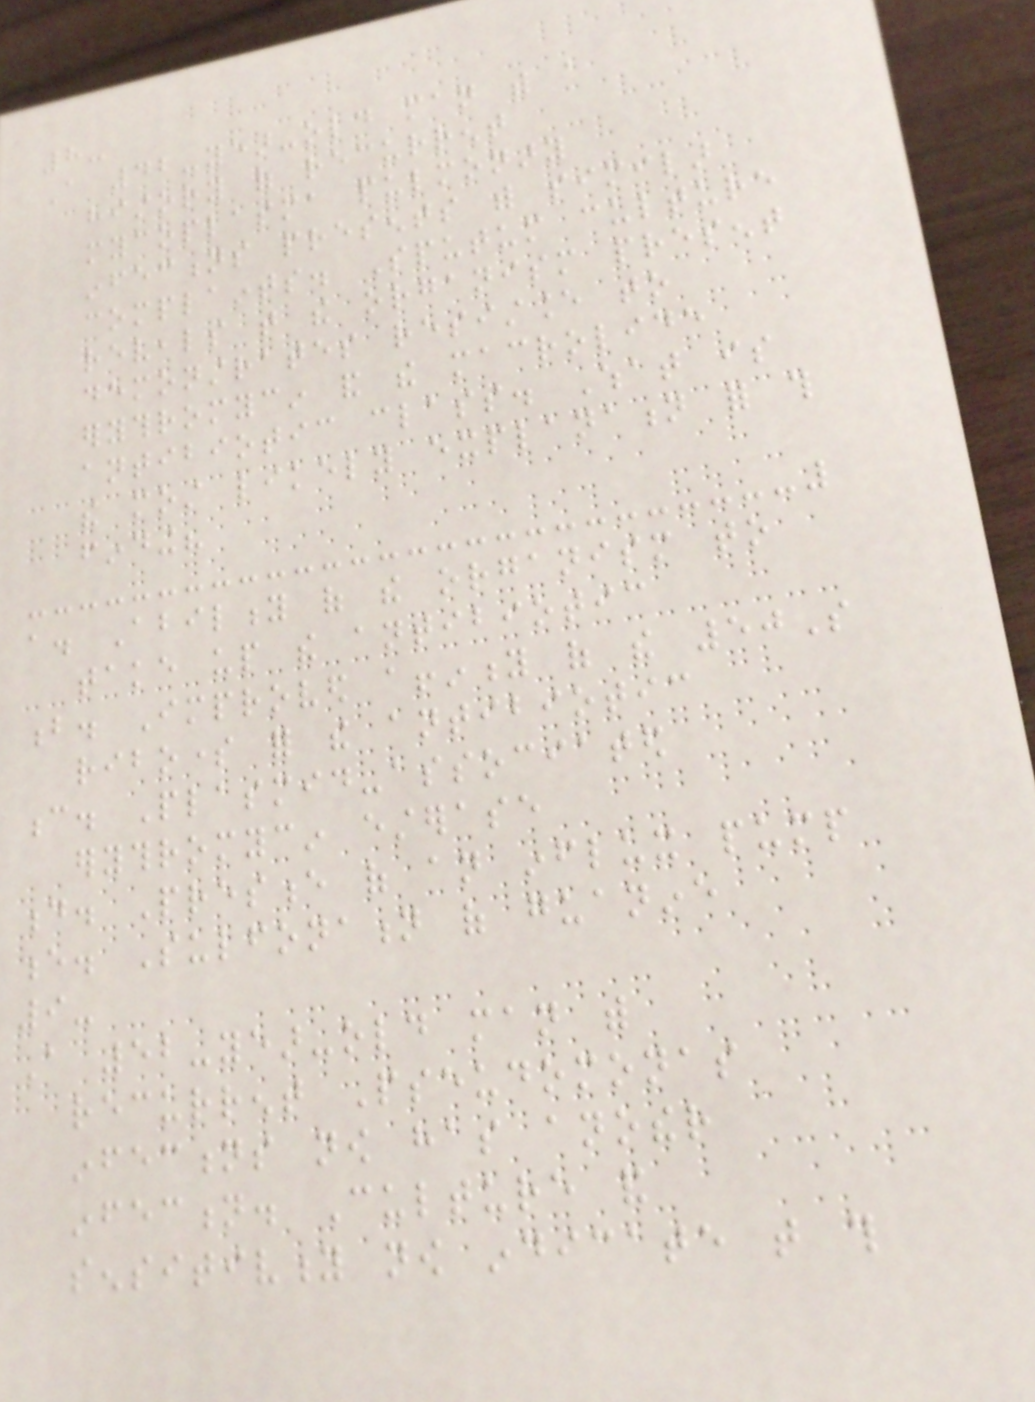8-
A 42-year-old man with a
history of recurrent
mycoplasma pulmonary
infections presents with similar
complaints. Sputum culture
reveals that the organism present
demonstrates resistance to
erythromycin and the macrolide
antibiotic class. What is
the most likely explanation for this
finding?
a. Ability of the organism to
take up the antibiotic
b. Improved affinity of the 50S
ribosome for the antibiotic
c. Plasmid-associated
erythromycin esterase
d. Presence of an influx pump
e. Sulfonation of guanine
9-
A 52-year-old man with
recurrent Pseudomonas
infections now has another
infection. Culture and
sensitivity now indicate that this
